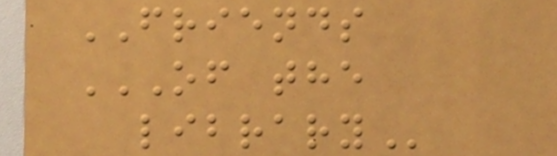FRIENDS
OF THE
LIBRARY
